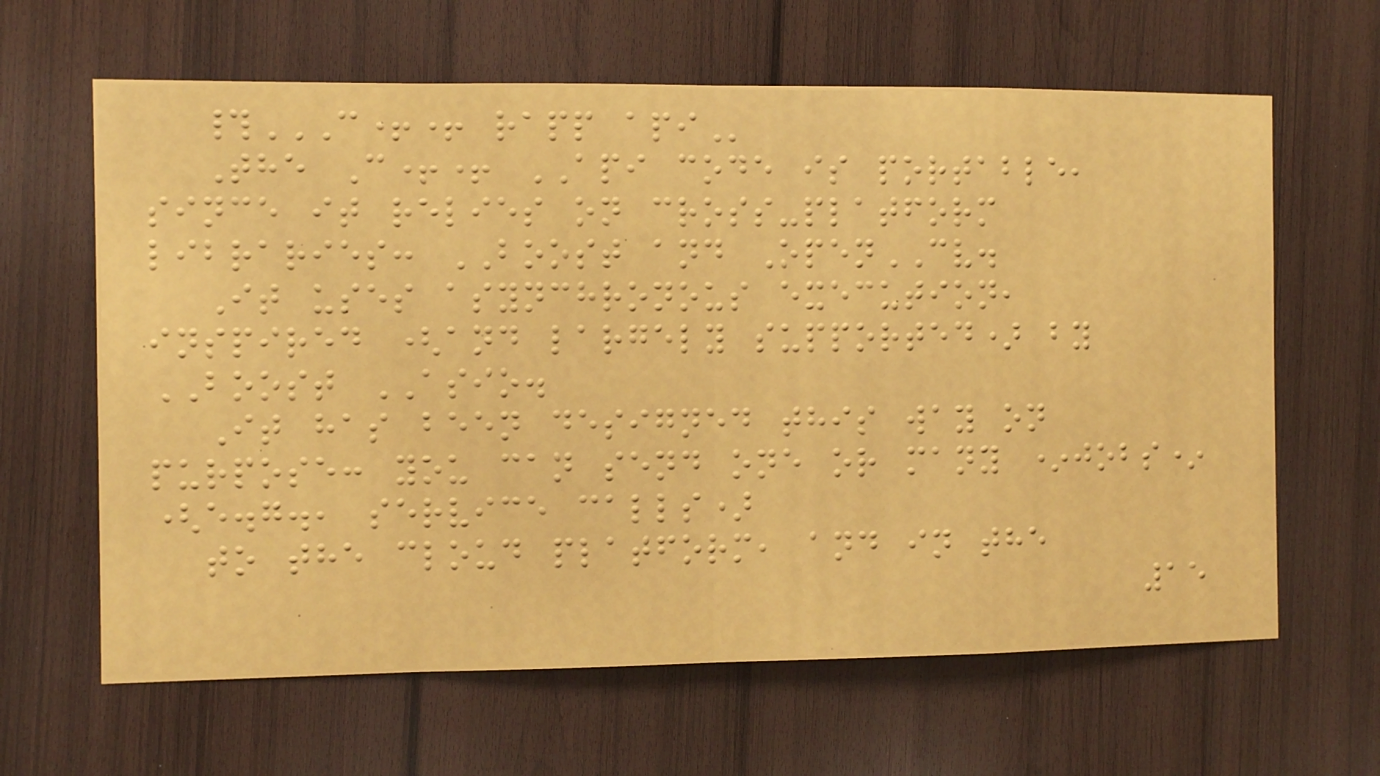#C++ RAPP API
The C++ API code is portable,
since it relies on cross-platform
libraries: BOOST and OpenCV.
It uses asynchronous execution,
inspired (and largely supported) by
BOOST ASIO.
It has been designed this way on
purpose: you can send one or many *jobs*
(e.g., service calls)
to the cloud platform, and in the
15
